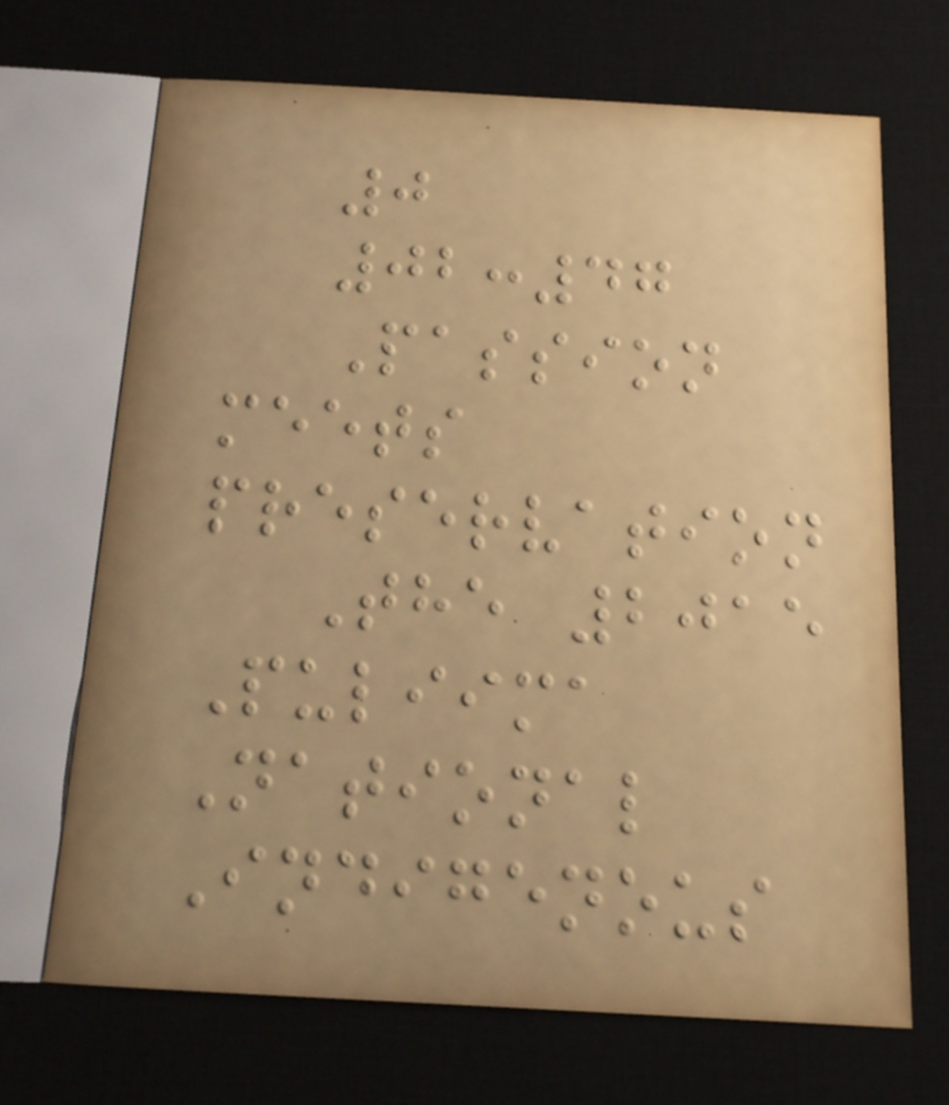0
02:47
Passion
meets
preservation
The 2015
Puliima
National
Indigenous
